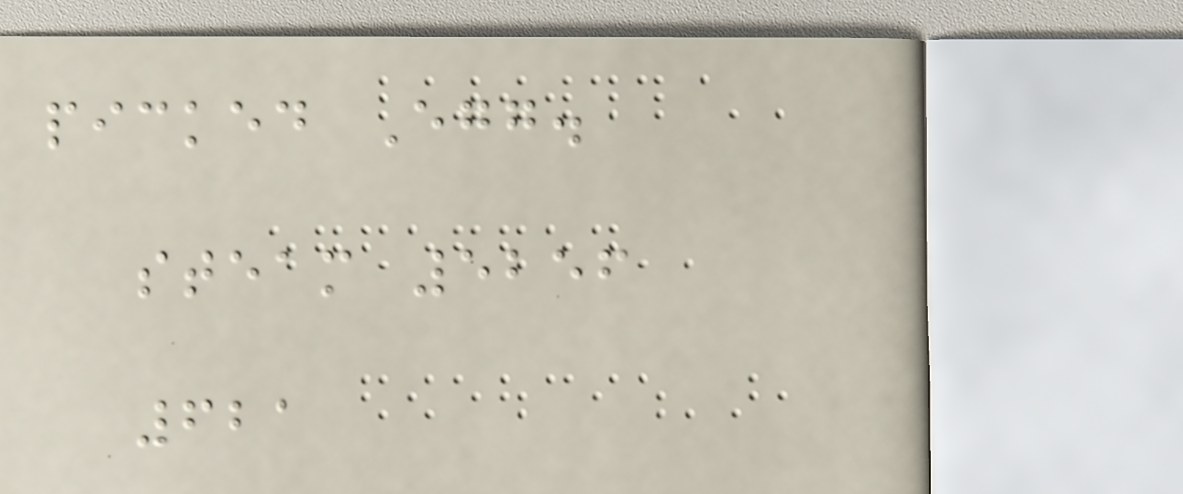picked Egg.
steam 5256
621
